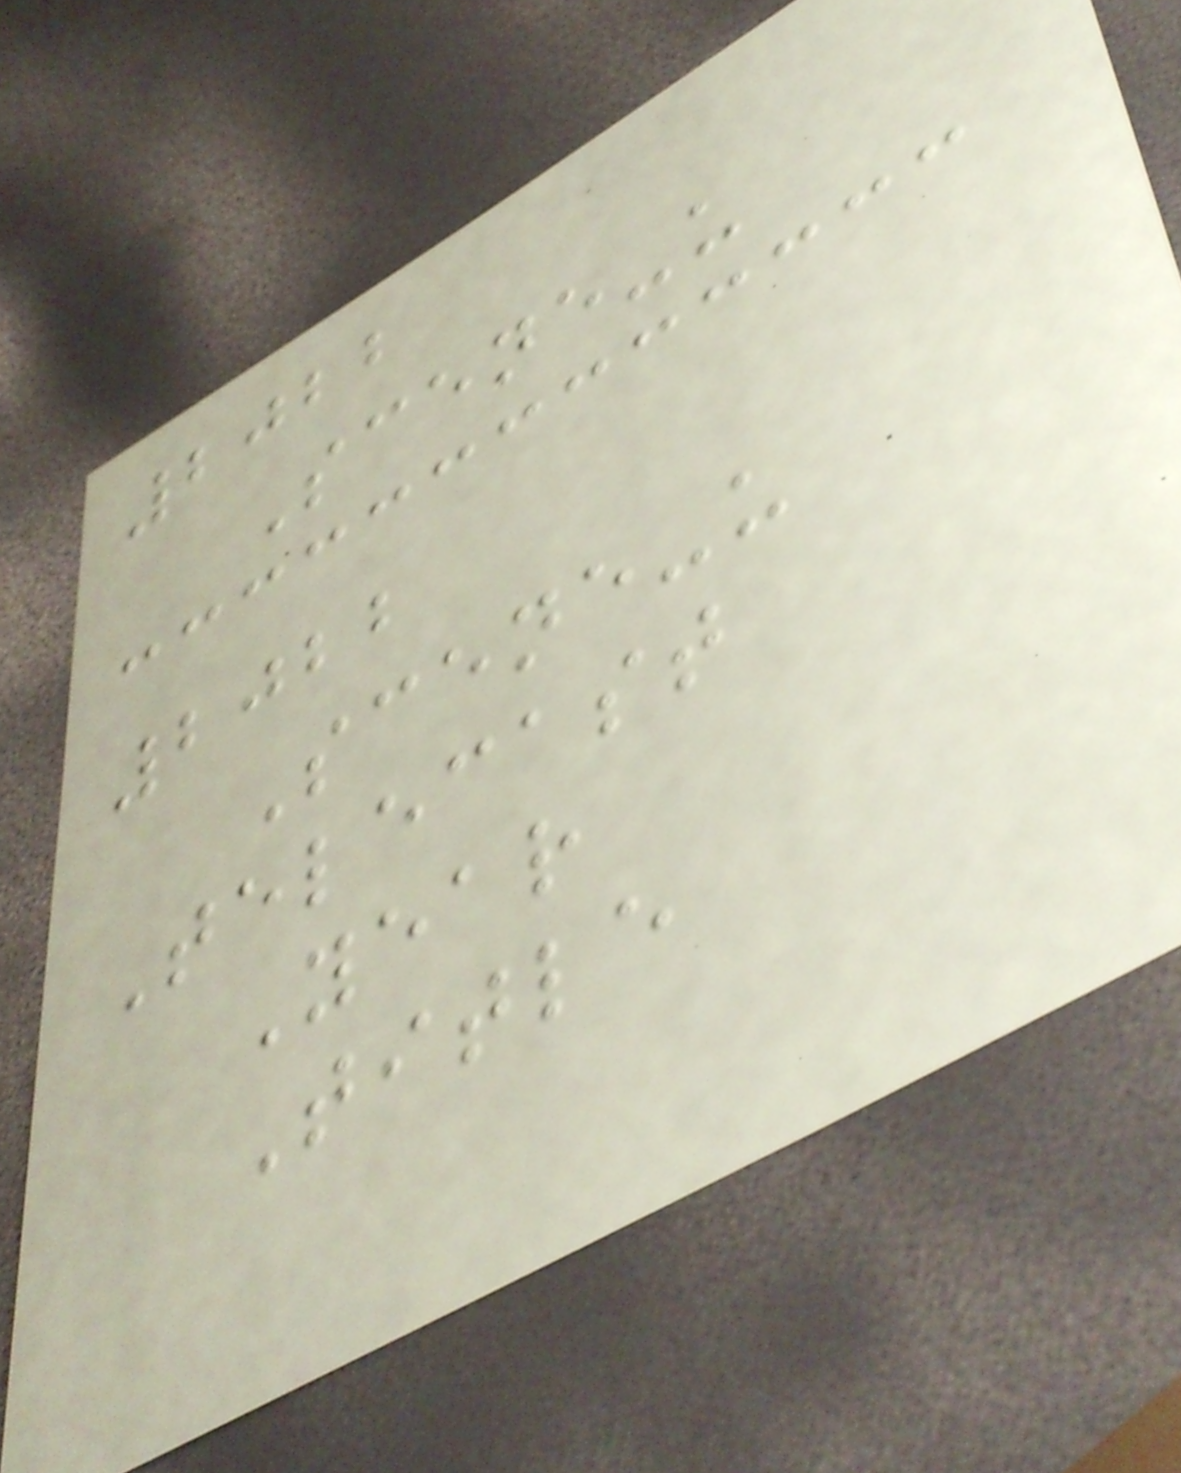2022
Scene-u
2022
Scene-u
Telecast
Year
Title
